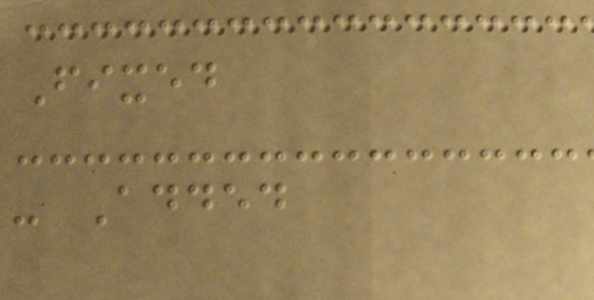Fixed
- Added
